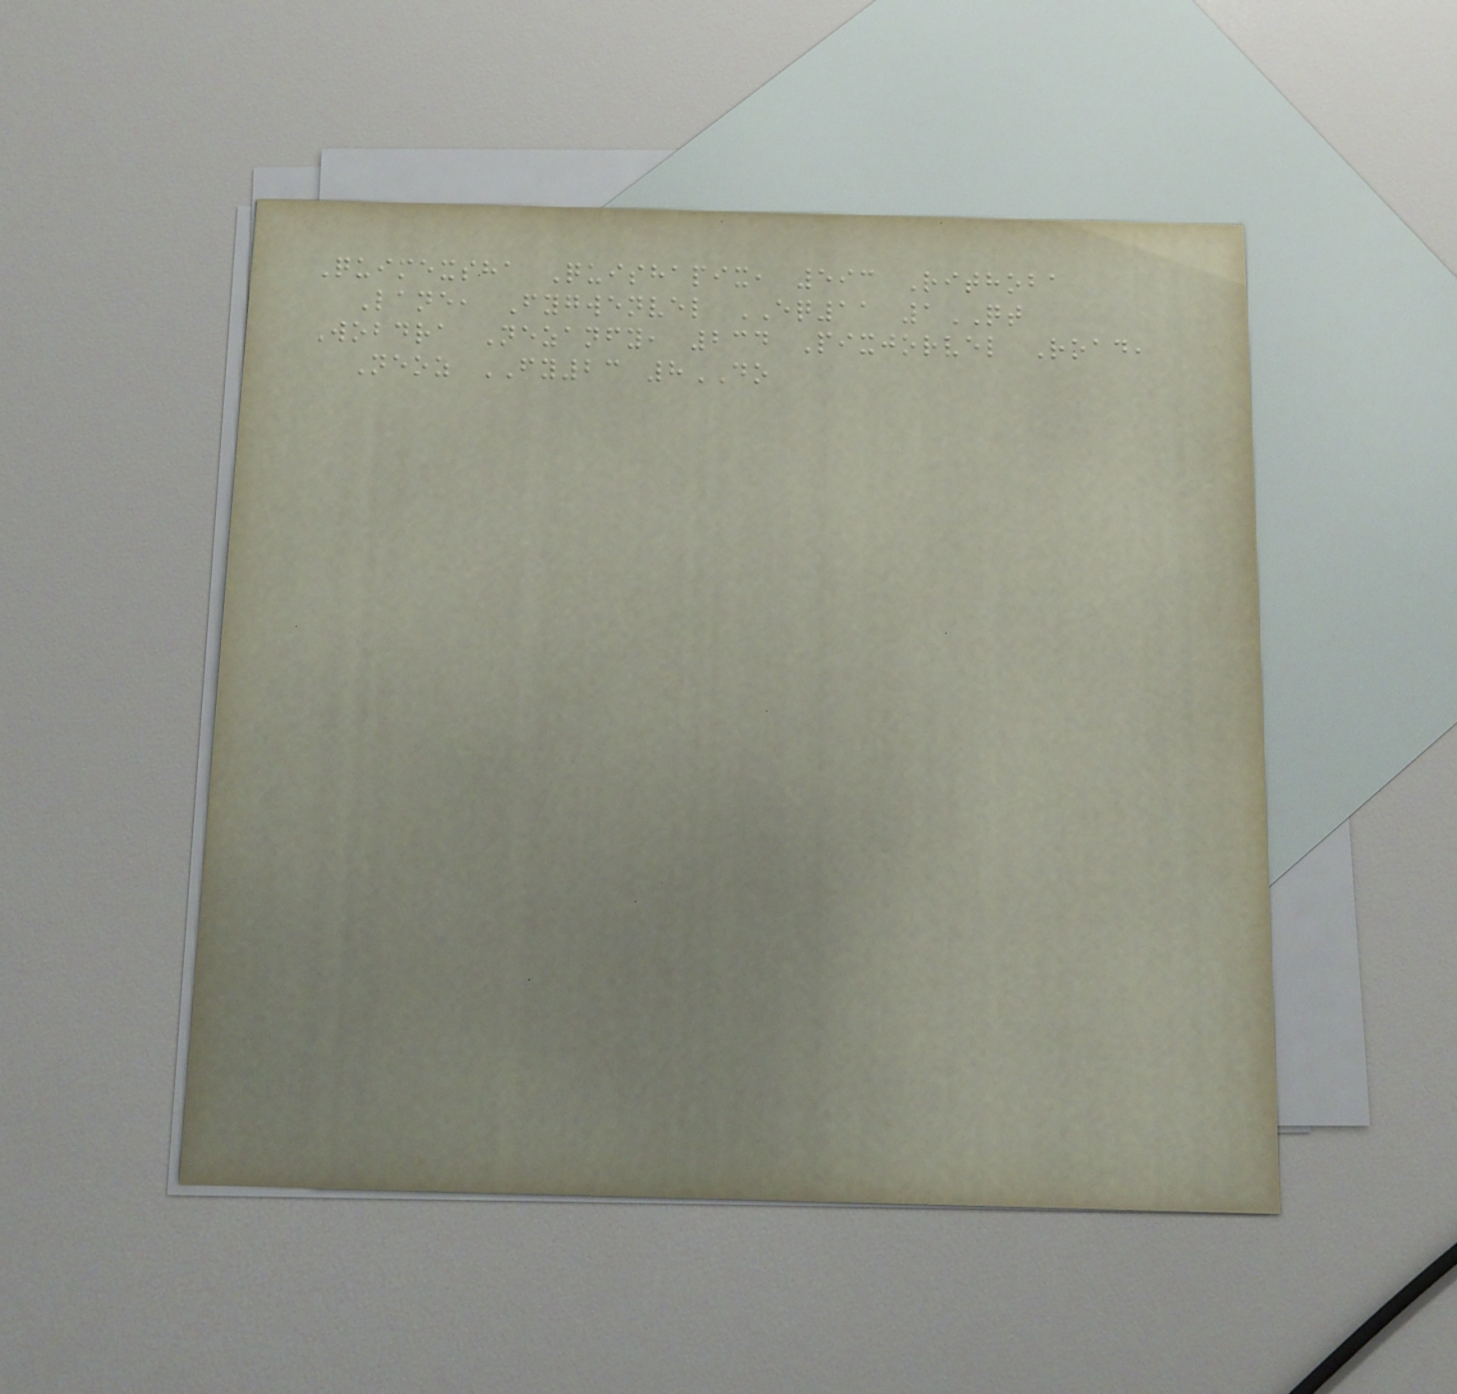Quimexsha Quishapix, 593 Rithoba
Lane, Fygwenvel EQ11 1QT
Wobdra Nezanfy, 234 Pixjorvel Road,
Neoz FY23 8DO
